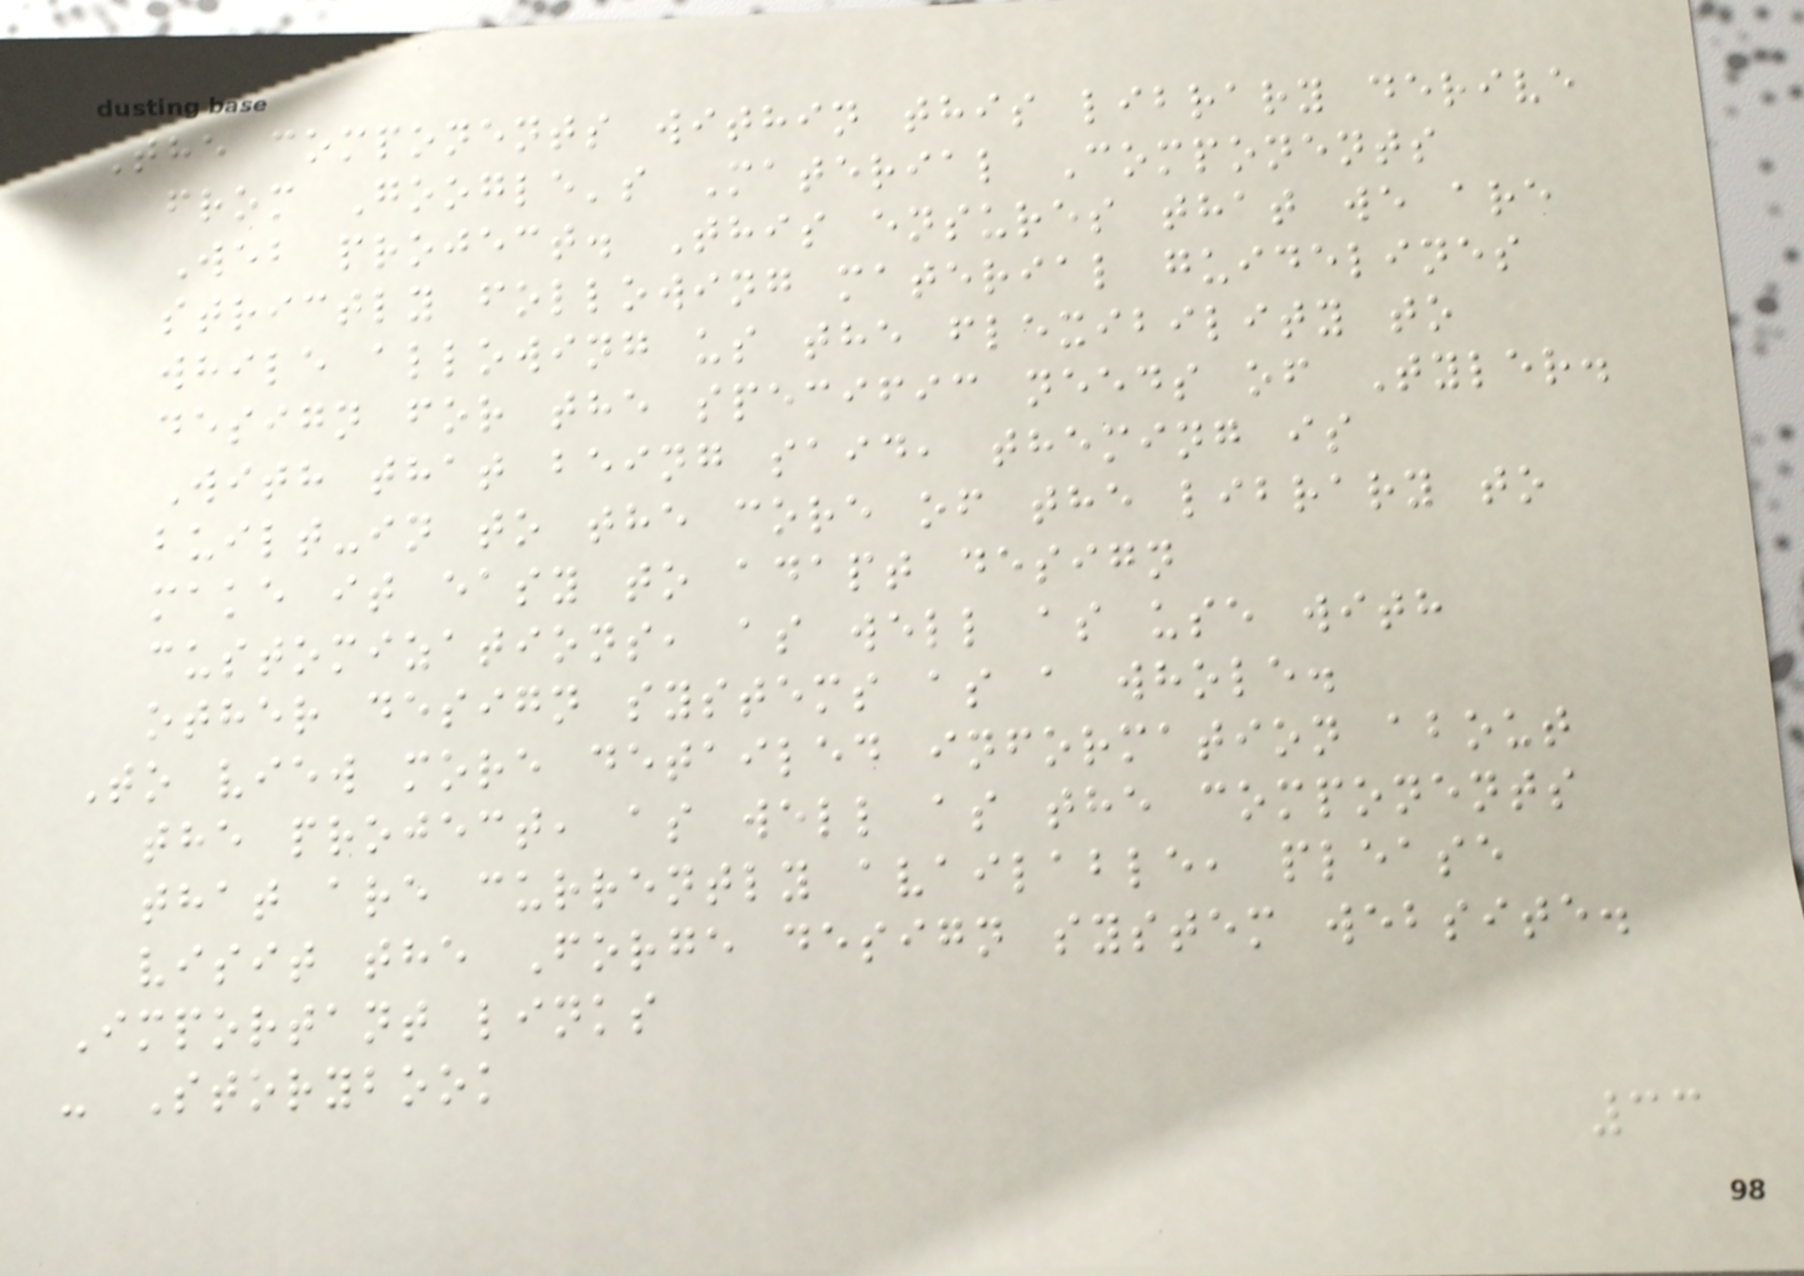The components within this library derive
from Google's Material Components
Web project. This ensures that we are
strictly following material guidelines
while allowing us the flexibility to
design for the specific needs of Tyler.
With that being said, theming is
built-in to the core of the library to
make it easy to adapt design
customizations, as well as use with
other design systems as a whole.
To view more detailed information about
the project, as well as the components
that are currently available, please
visit the Forge design system website.
Important links
- Storybook
33
